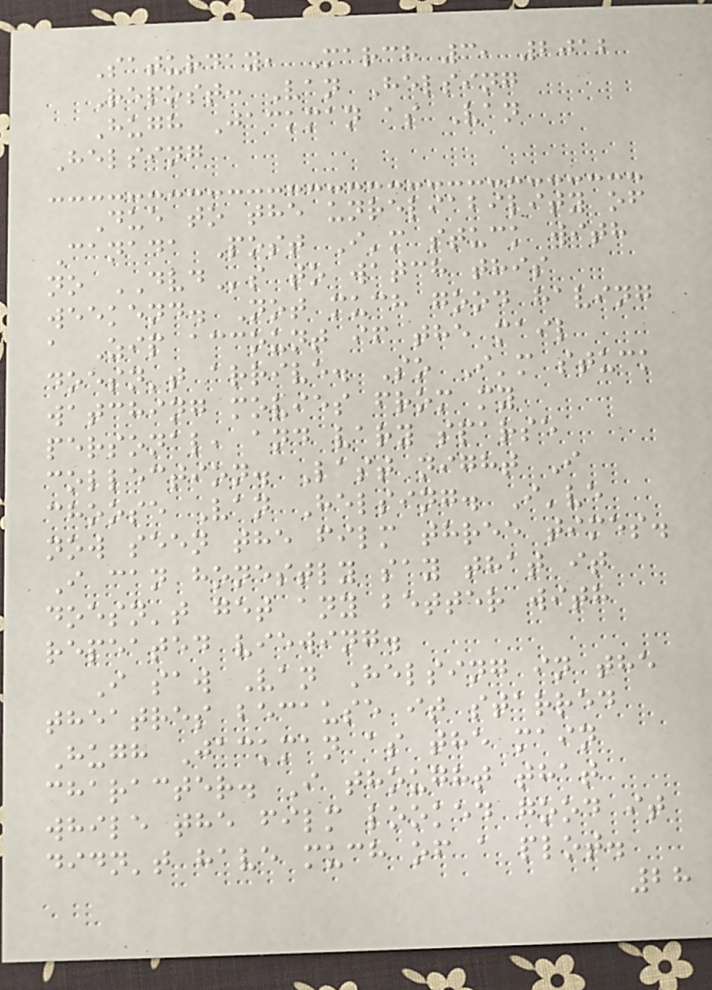Saturday, March 3, 2012
Repost: Van Helsing
Hugh Jackman as Van
Helsing
Due to the unreliability of
Canada Post I'm stuck with
no DVDs to watch this
weekend. Not much good having
a Zip account if the mail
doesn't arrive. So I'm stuck
watching movies from my
personal, and vary sparse
collection. Last night I
choose Van Helsing. I've
now seen the film three times.
I can honestly say that it
doesn't get any better with
repeated viewing.
I saw Van Helsing in the
theatres because it starred
Hugh Jackman as the main
character. I thought that
while the film looked good it
didn't have much of a plot.
28
